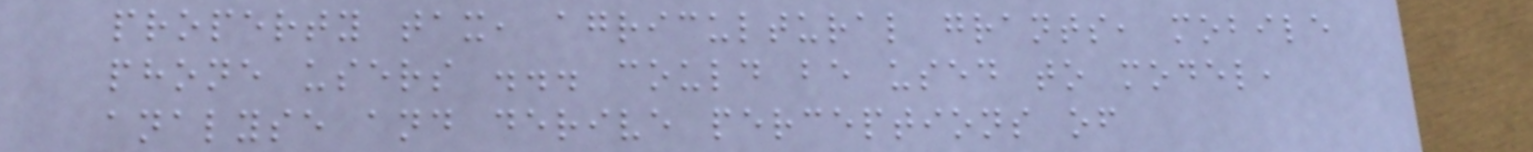property tax, agricultural grants, mobile
phone users ... could be used to model,
analyse and derive perceptions of
